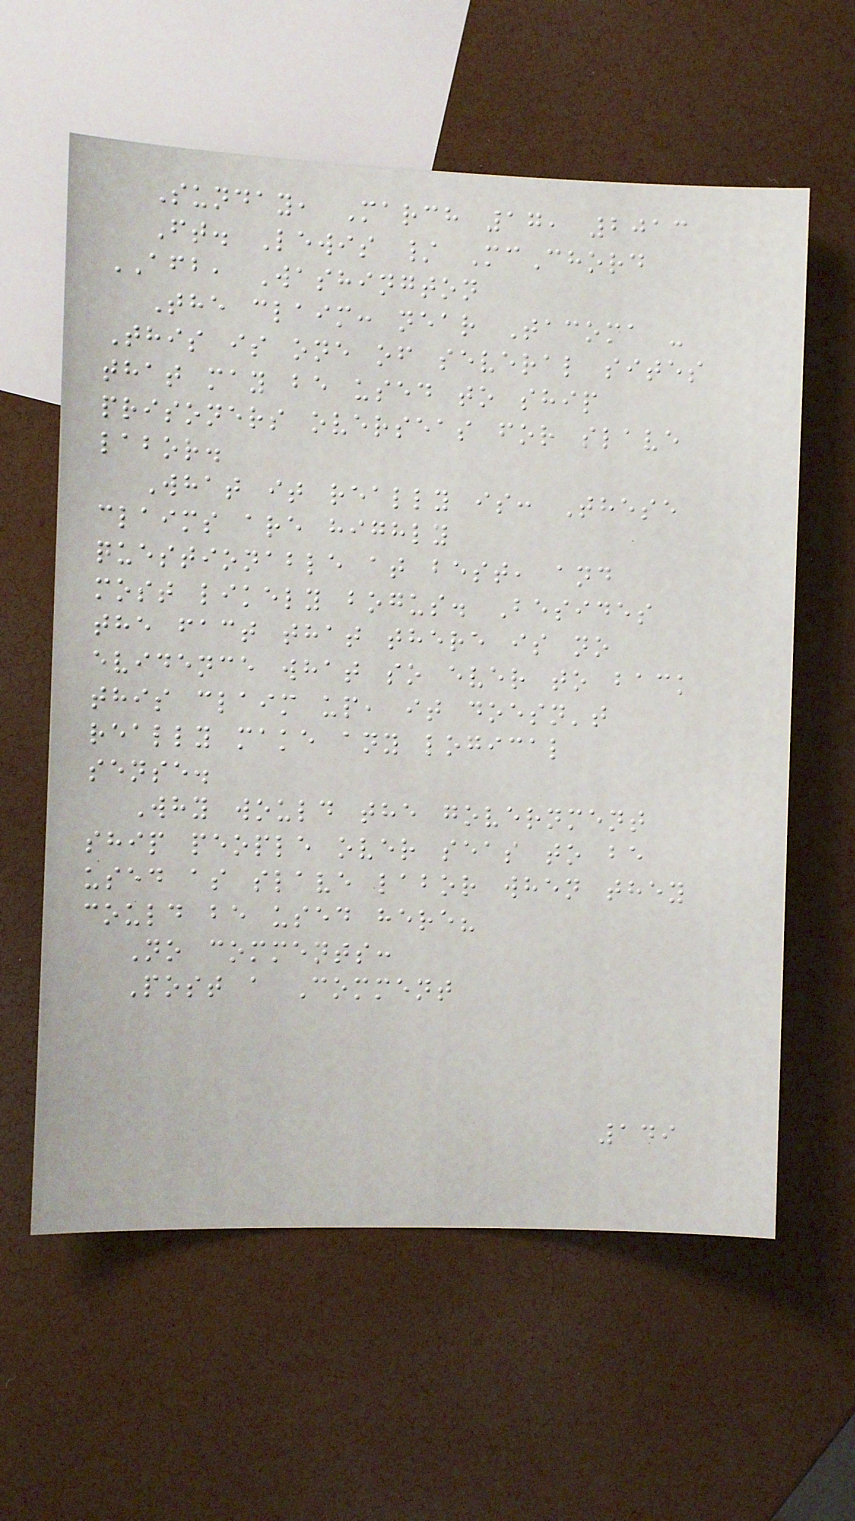Sunday, March 17, 2013
Ft. Lewis / McChord
AFB, Washington
The claim: near Tacoma -
This is one of several sites
that may be used to ship
prisoners overseas for slave
labor.
What it really is: These
claims are highly
questionable at best, and
most likely bogus. Besides
the fact that there is no
evidence what so ever to back
this claim up, it doesn't
really make any logical
sense.
Why would the government
ship people over seas to be
used as slave labor when they
could be used here?
No comments:
Post a Comment
149
